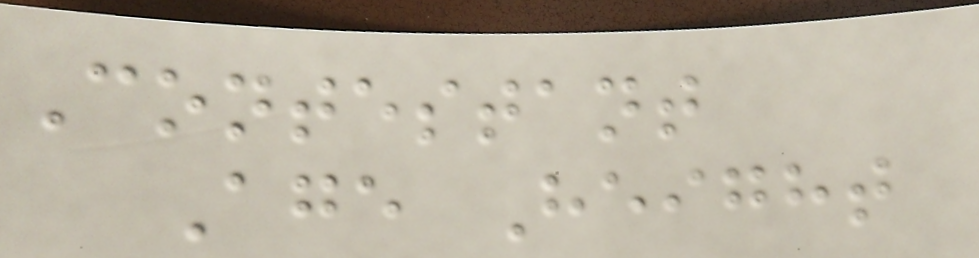Contestant
Age Height
